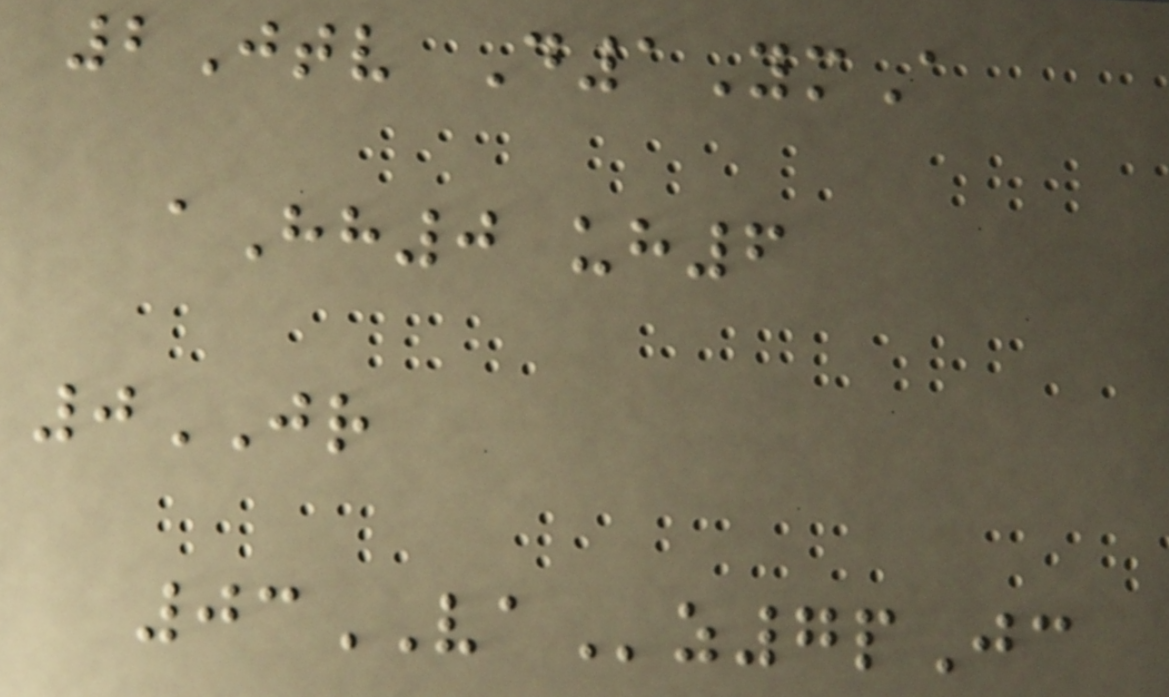2Jtv D1YmA
aHh0 uh6
0JR
03VAz7pJc
